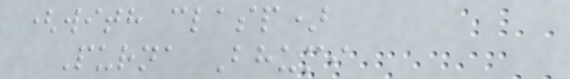(with clasp)
Purna Bhumi
